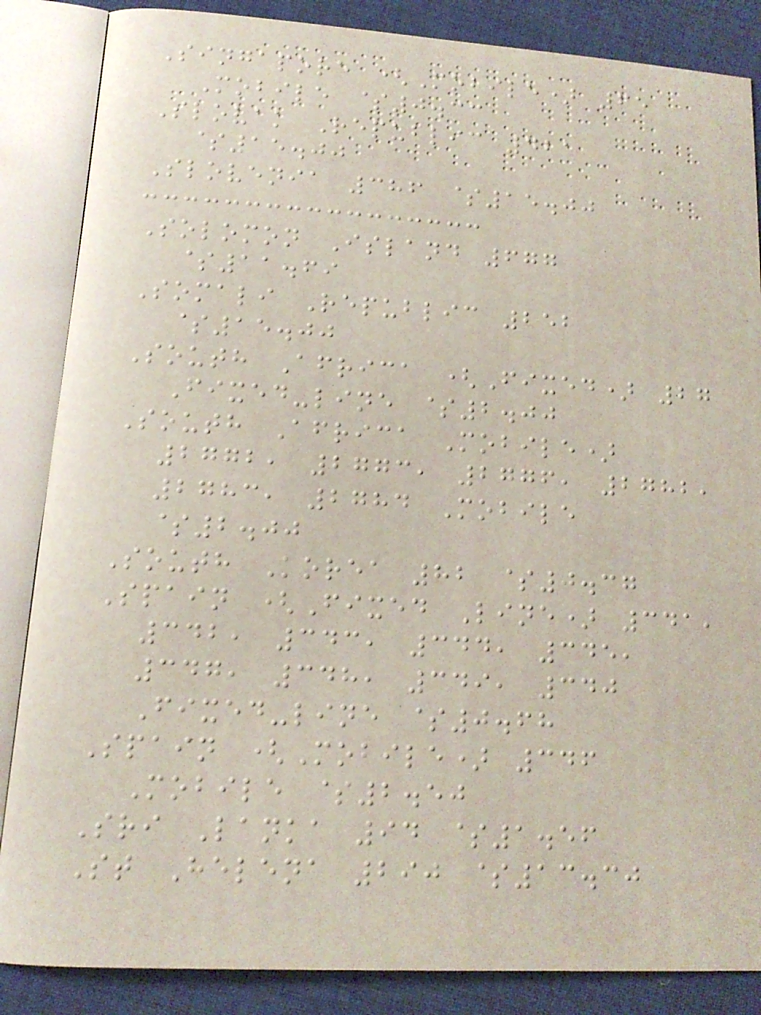Singapore (Mobile) 65
Mobile $0.33
Slovak Republic 421
$15.00
Slovenia 386 $15.00
Solomon Island 677
$11.69
Somali Republic 252
$15.00
South Africa (Fixed) 27
Fixed-line $2.00
South Africa Mobile)
2772, 2773, 2776, 2782,
2783, 2784 Mobile
$2.00
South Korea 82 $0.37
Spain (Fixed Line) 341,
342, 343, 344, 345,
347, 348, 349, 340
Fixed-line $0.68
Spain (Mobile) 346
Mobile $2.50
Sri Lanka 94 $1.56
St Helena 290 $13.30
